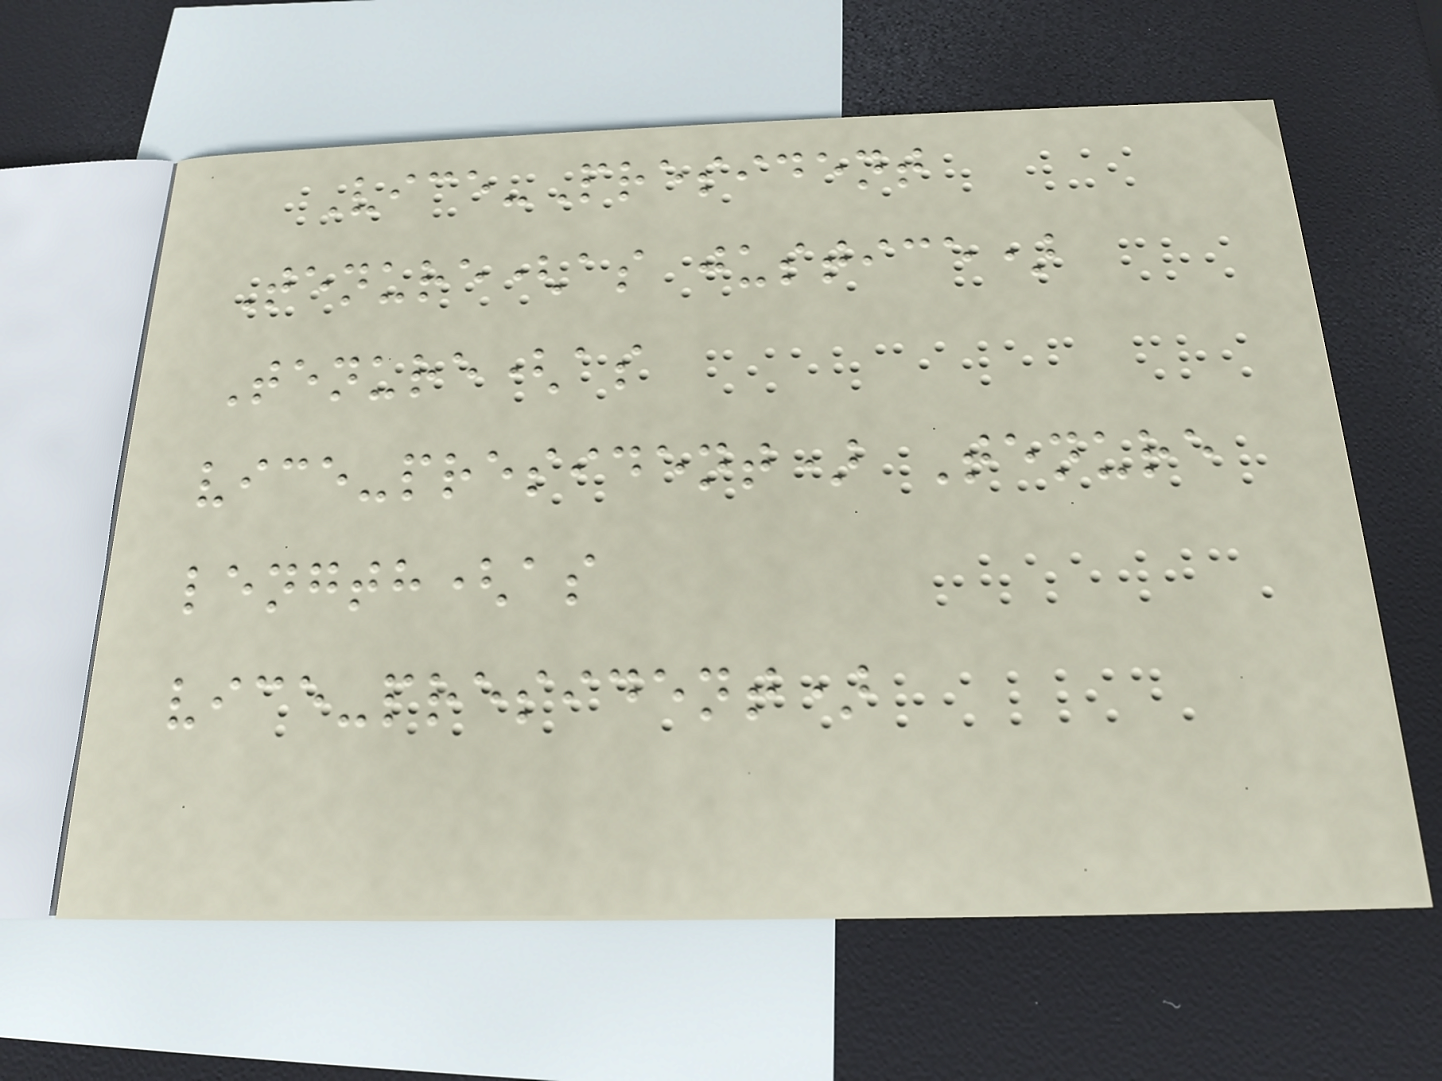Vice-President
Tenure(as justice)
Tenure(as
vice-president) Tenure
length(as
vice-president)
